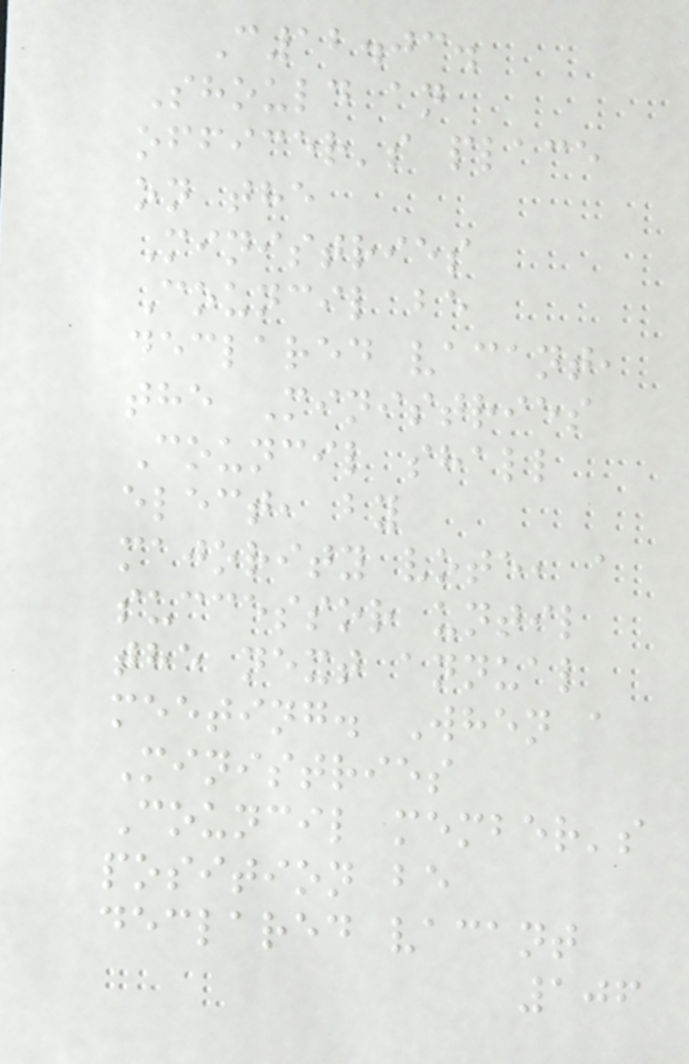C12.03.
Should an
officer's place
on the
Ministries
Council be
declared vacant,
the Ministries
Council shall
elect, by
majority vote, a
successor until
the next annual
meeting. When a
Ministries
Council member's
position be
declared vacant
106
